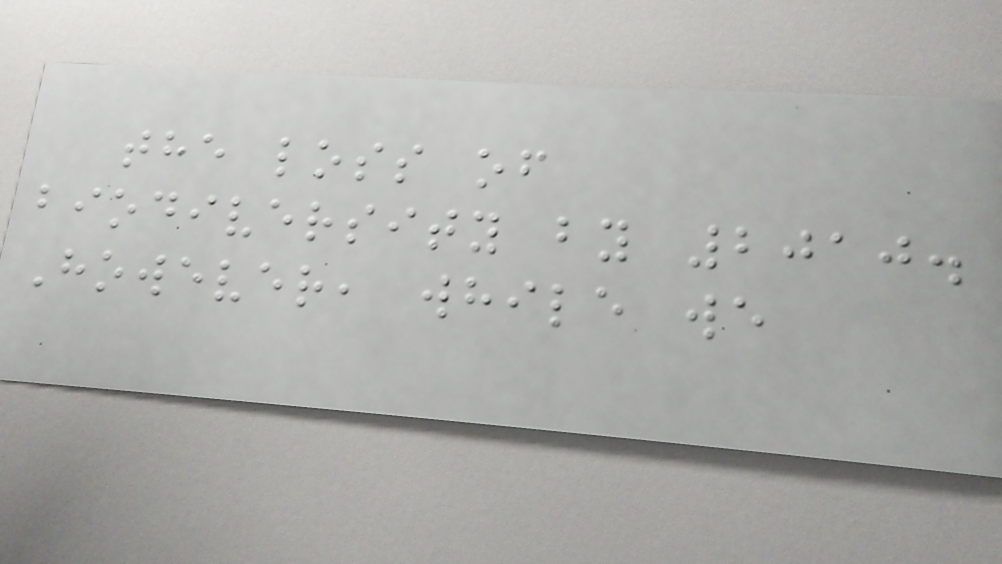the loss of
biodiversity by 2010.
However, while we
